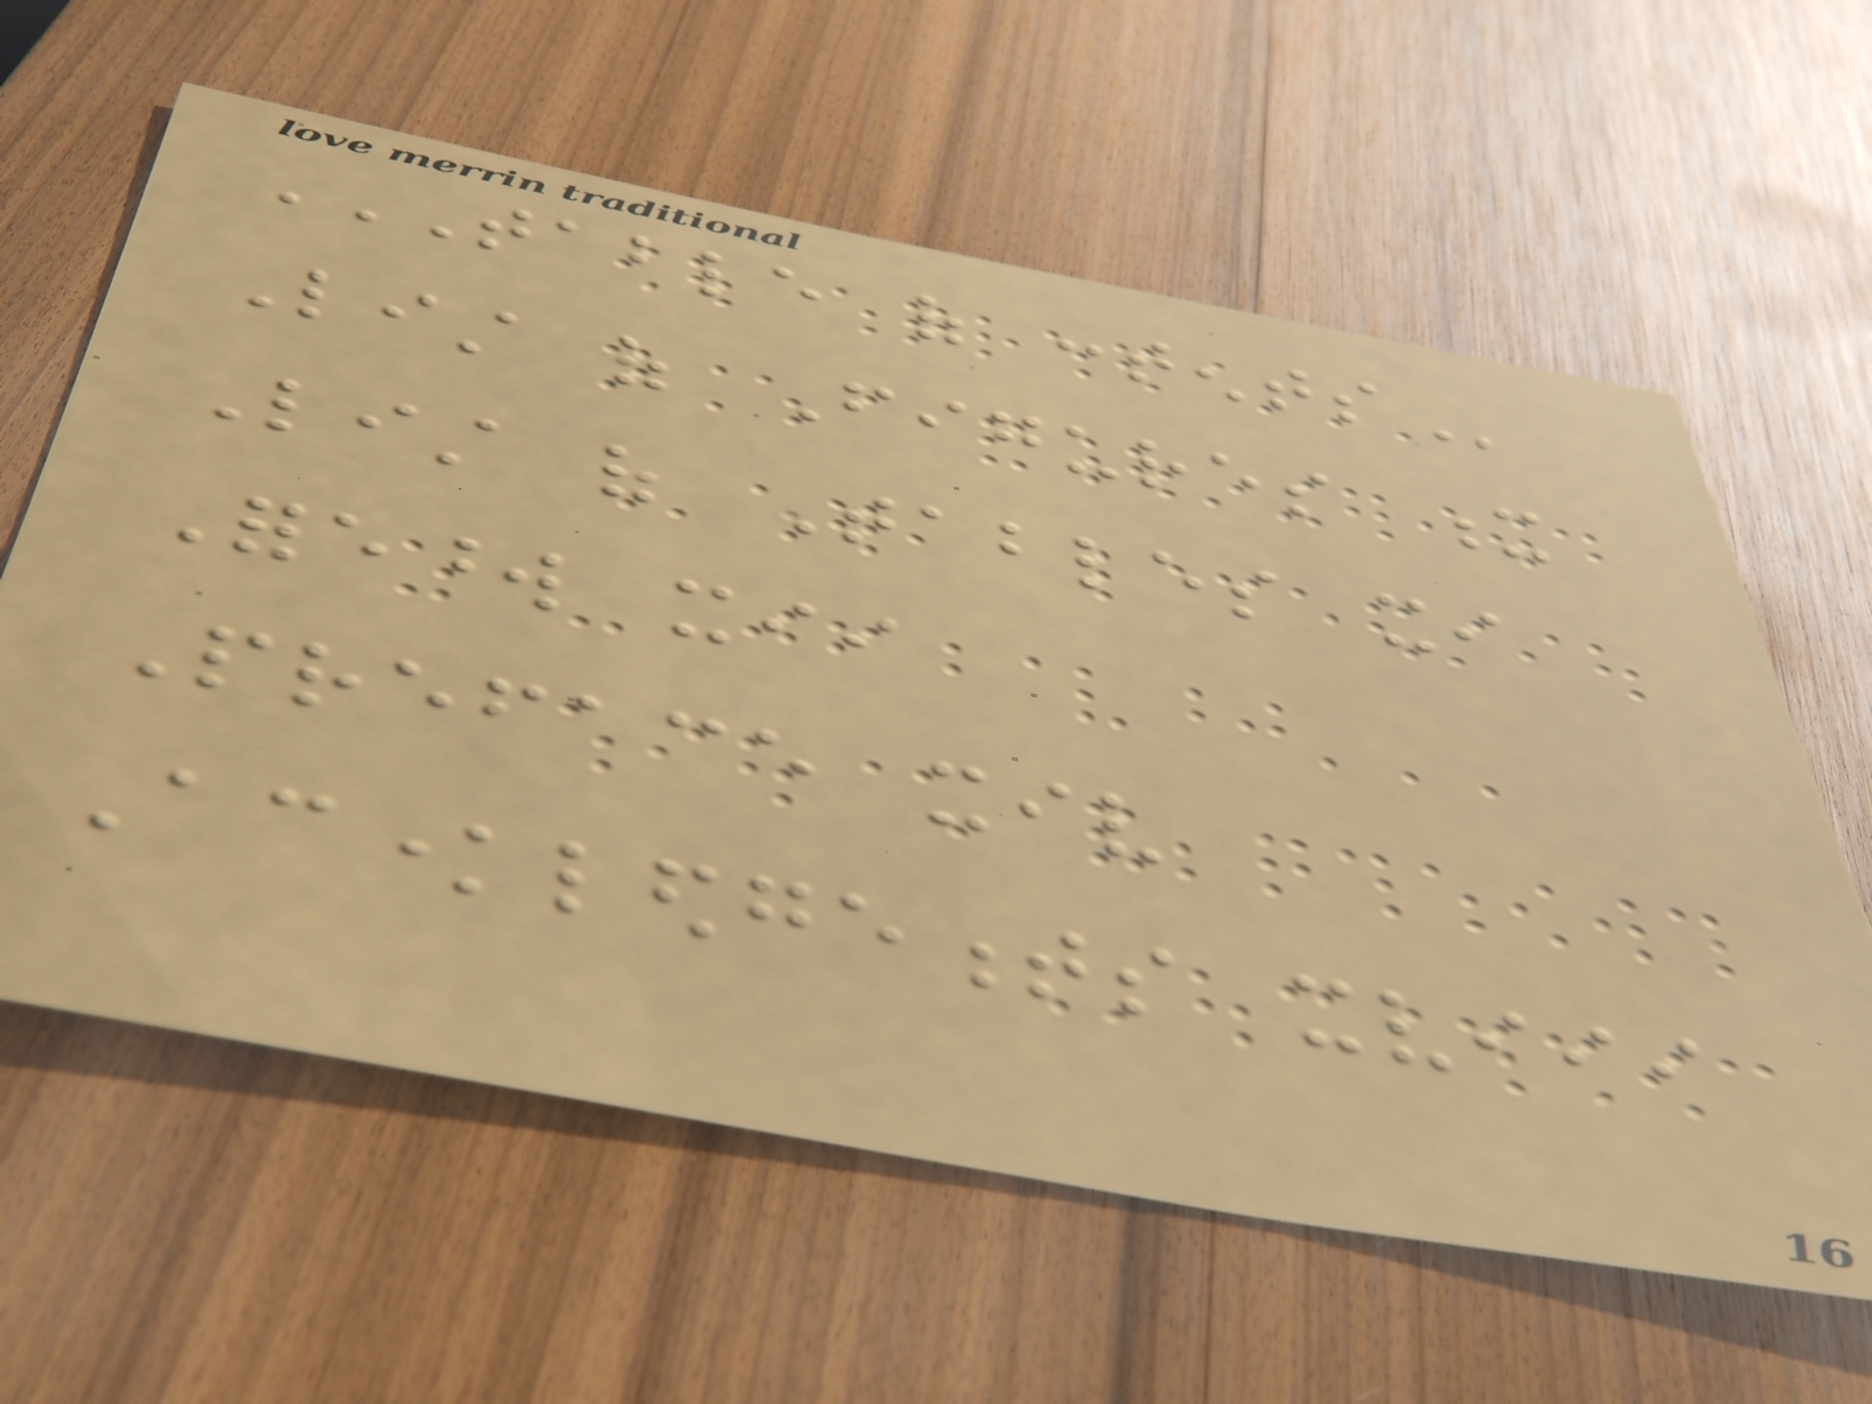TABLE OF CONTENTS
List of Figures x
List of Tables xi
Foreword xii
Preface xiv
Acknowledgements xviii
